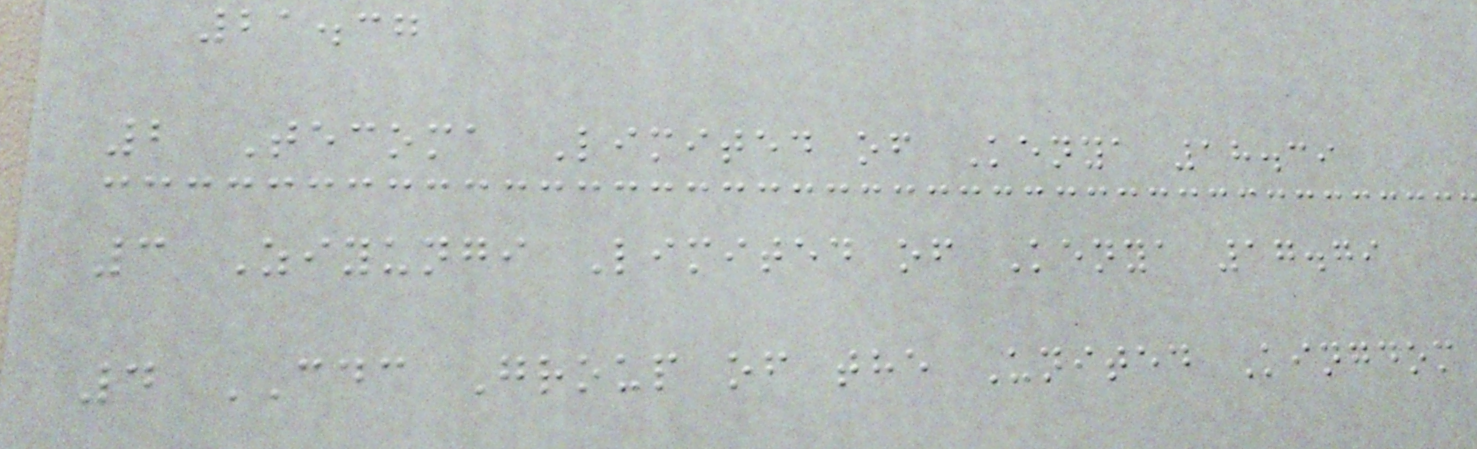21.37
2 Tecoma Limited of Kenya 18.39
3 Ziyungi Limited of Kenya 17.79
4 CDC Group of the United Kingdom
